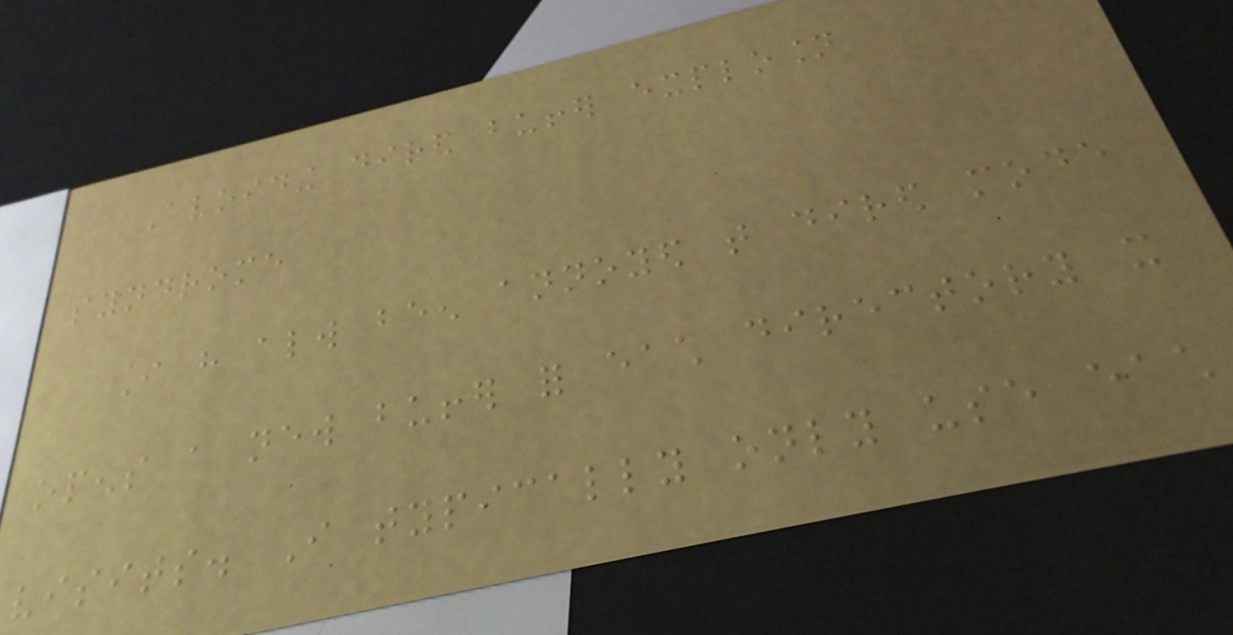Avoiding dired buffer explosion
syndrome
I have always been annoyed that dired mode
opens a new buffer for each directory it
visits. I typically only use each
